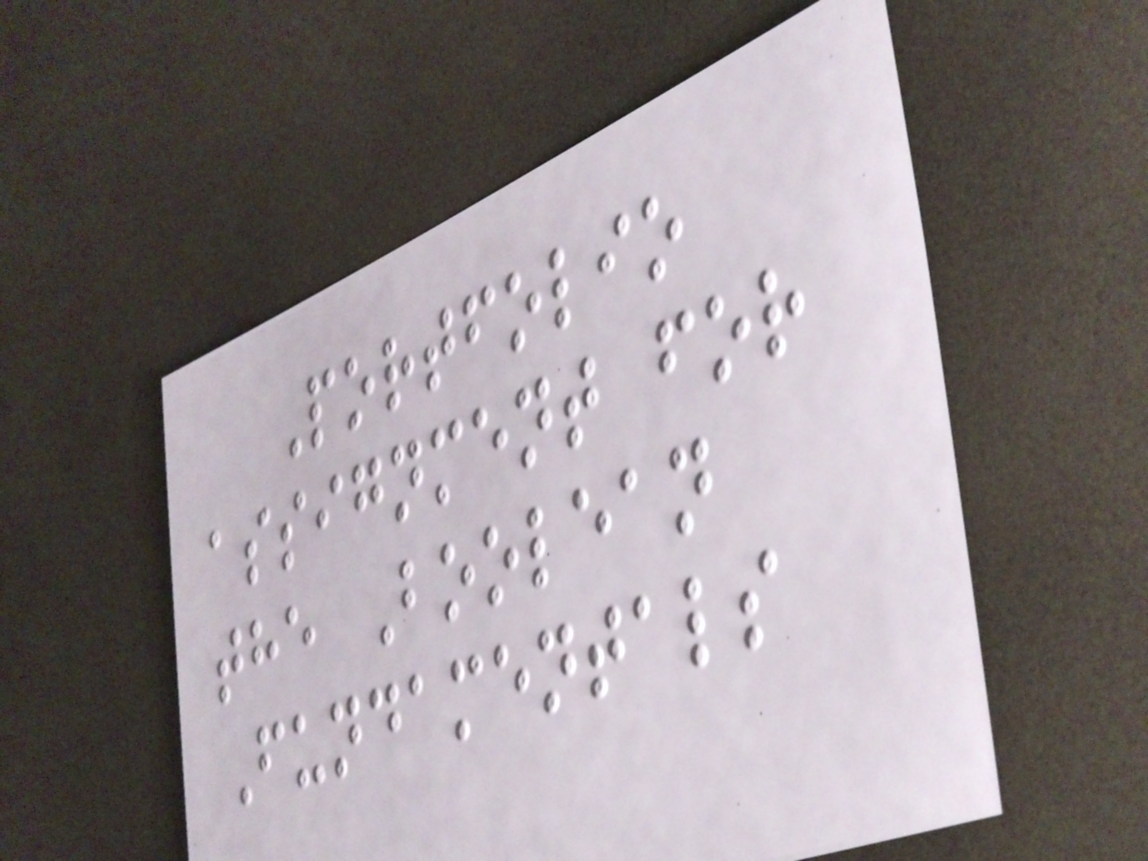Portfolio
assignment for
the Boolean
Fundamentals
